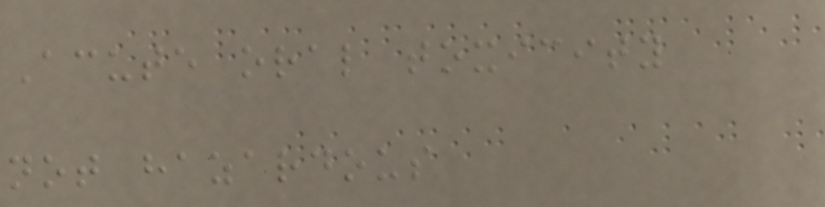Acute oral toxicity
not hazardous
